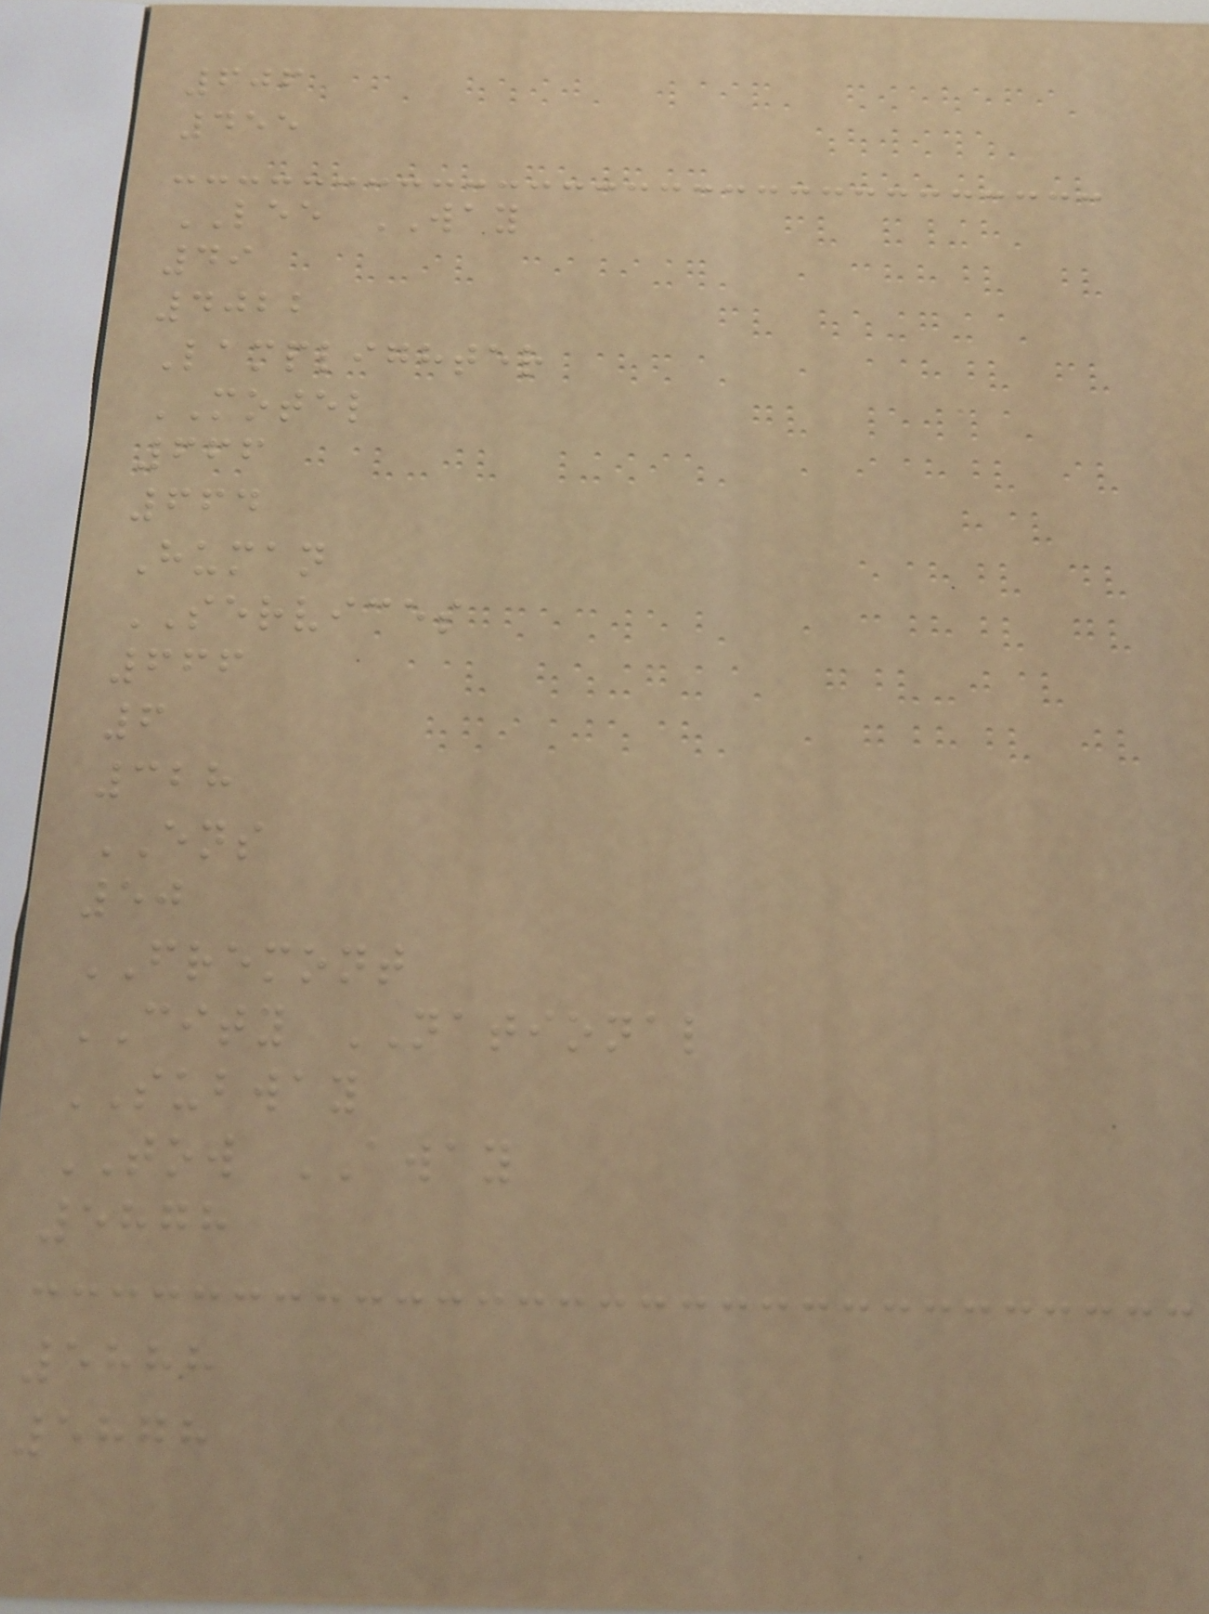606
455
LEE WAY
49
4022
Lamplighter
MOTEL
666
664
Human
SERVICES
666
6
328
ENS
50
FREMONT
CITY NATIONAL
SUBWAY
TOW AWAY
5878
5888
5878
